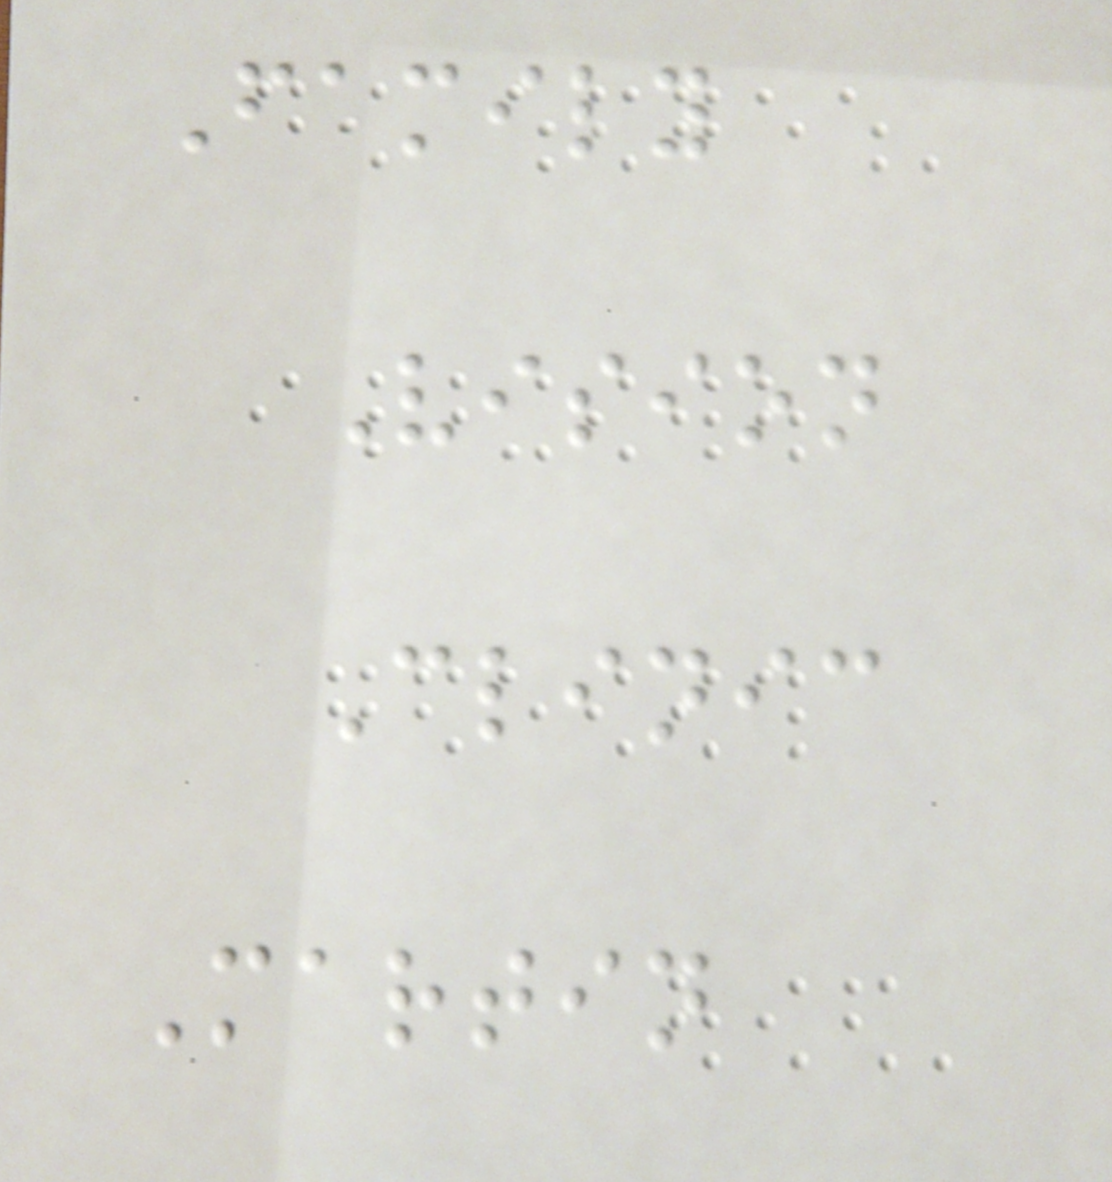Family
Vision
Clinic
Martin
